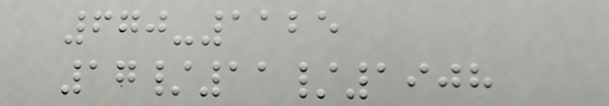670-1125
17/11/1908
